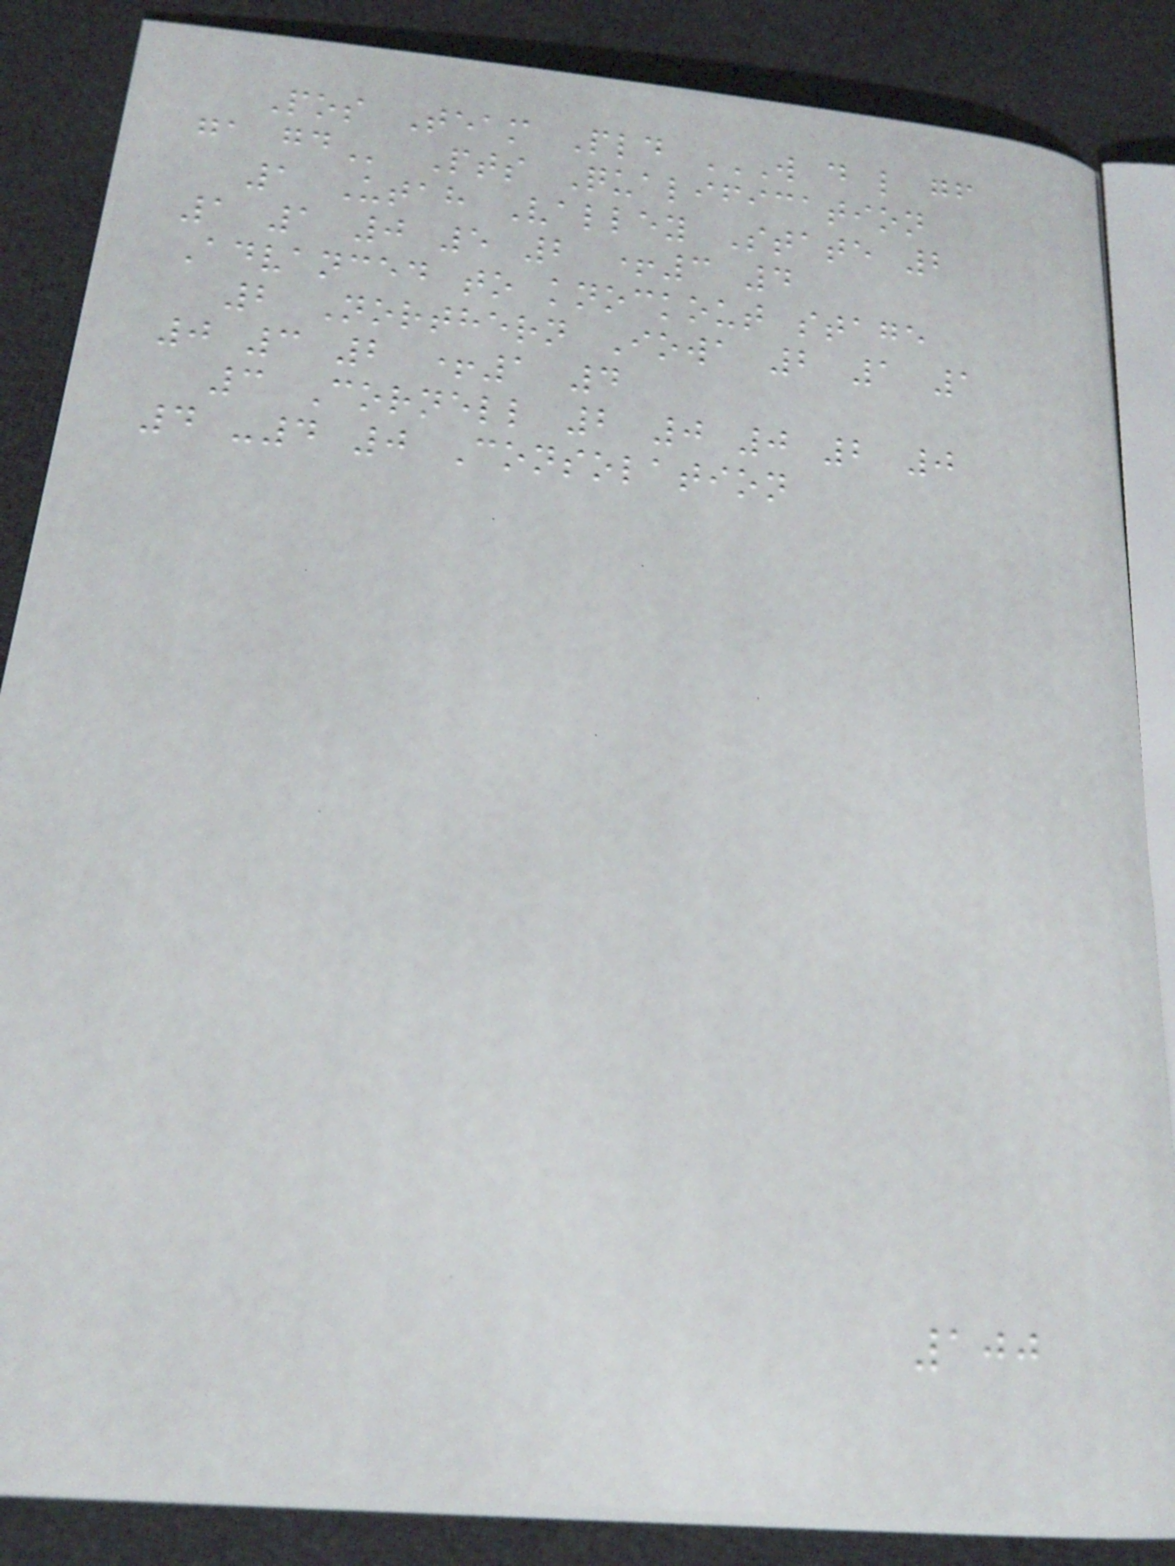Pos Team Pld W D L GF
GA GD Pts Qualification
1 Utah Valley State 2
1 1 0 5 2 +3 4
Advanced to knockout stage
2 Northern Iowa 2 1 1
0 3 2 +1 4
3 Cornell 2 0 0 2 0
4 -4 0 Consolation
100
